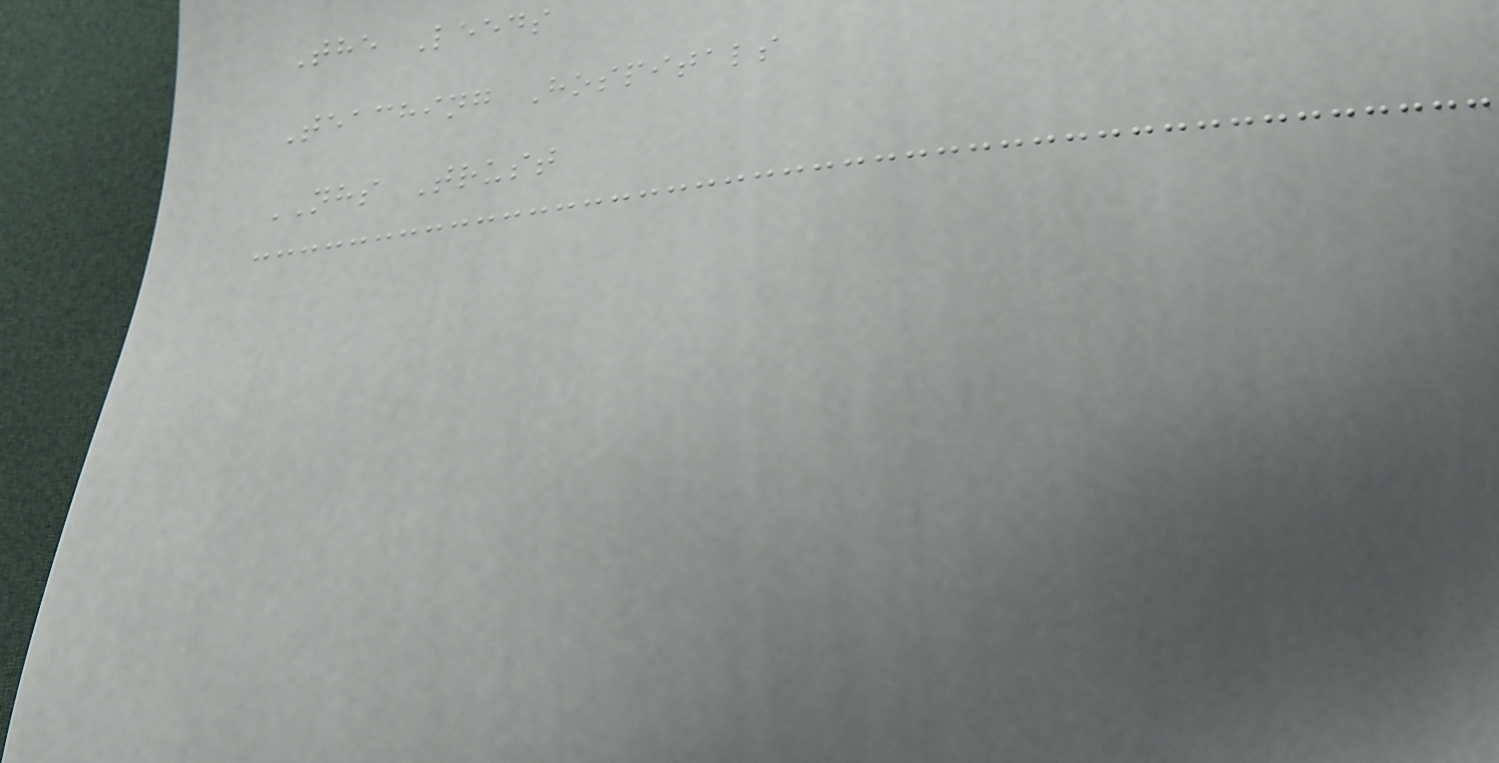The Leeds
Teaching Hospitals
NHS Trust
